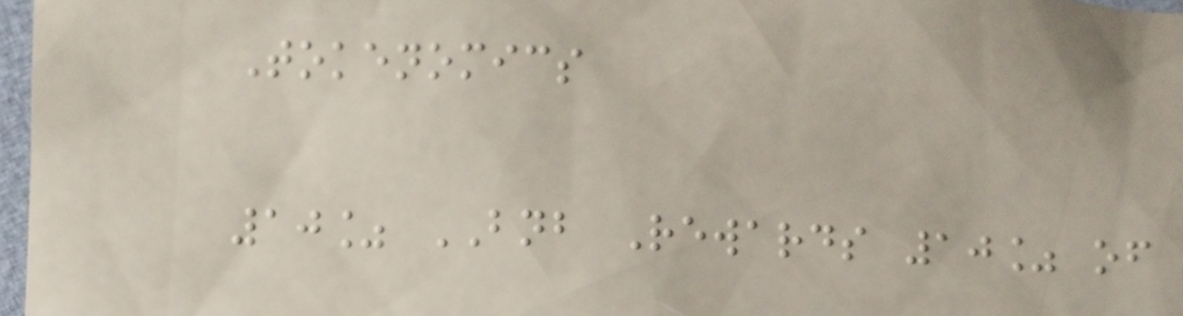Tokenomics
10% BNB Rewards 10% of
